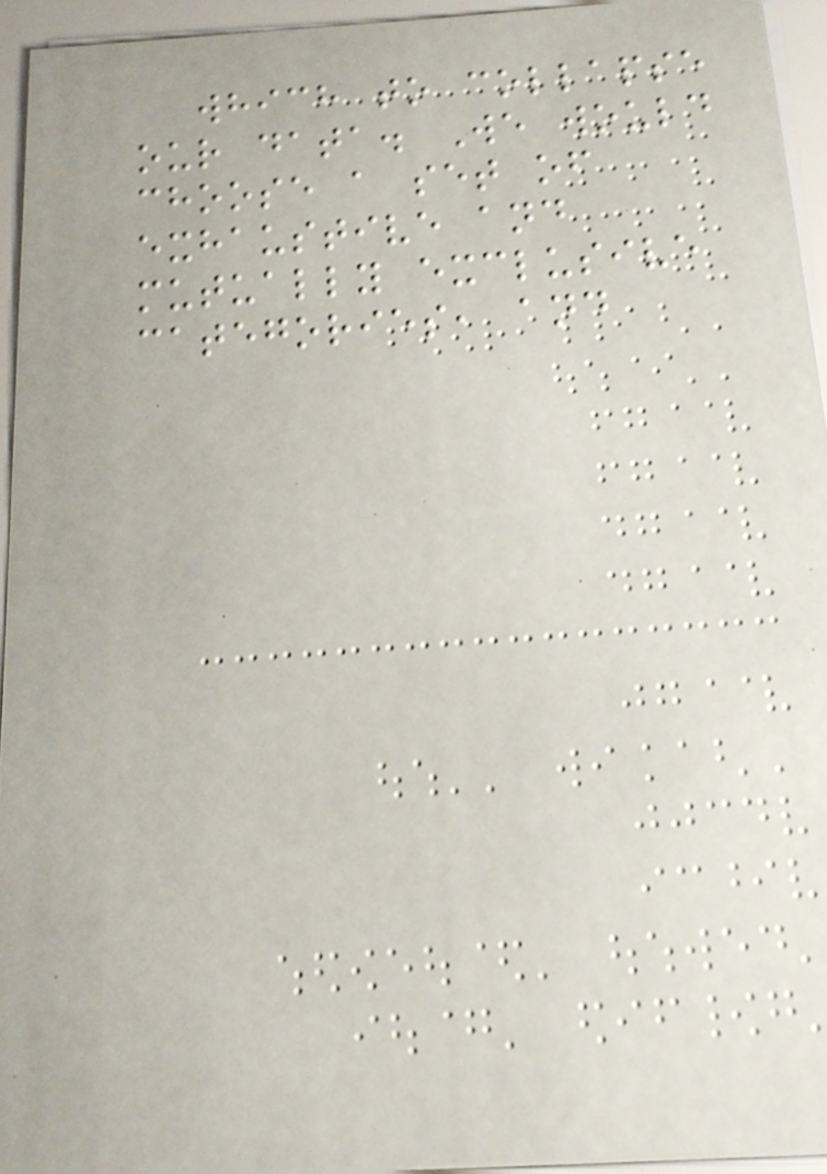which to collapse
our data. We would
choose a set of
exhaustive and
mutually exclusive
categories, and
